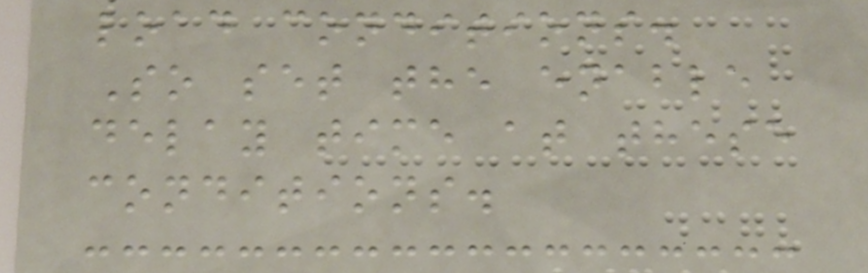load conditions.
So set the enable
delay time at these
conditions.
